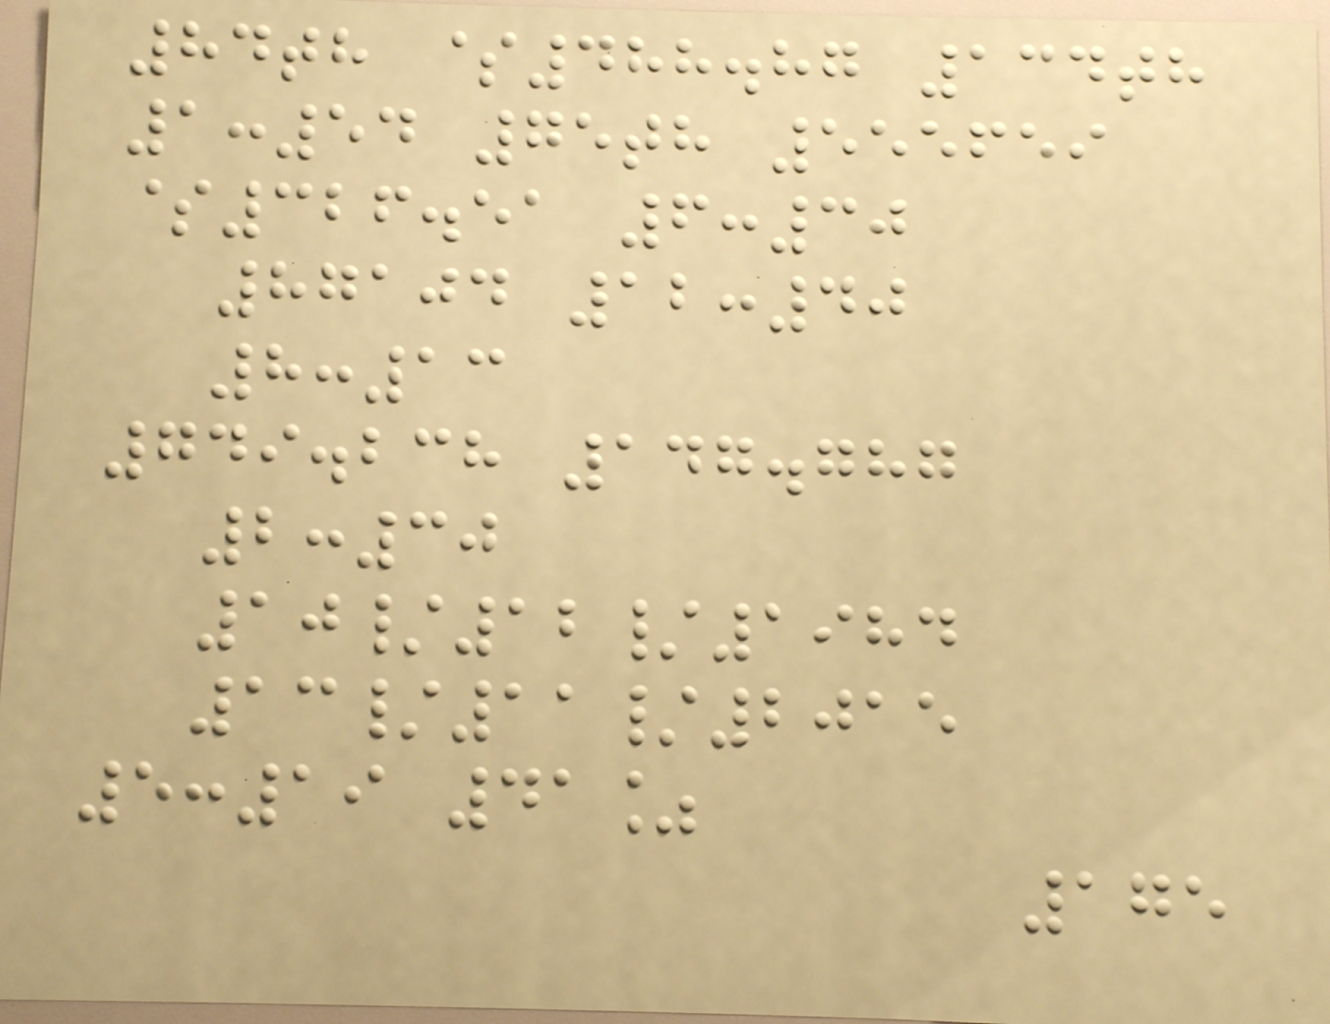84th $488.87 134th
1:54 75th 555659
$326.51 6:30
87104 12:40
8:13
749.238 147.787
2:30
10/12/1984
13/11/2015
5:19 41%
175
